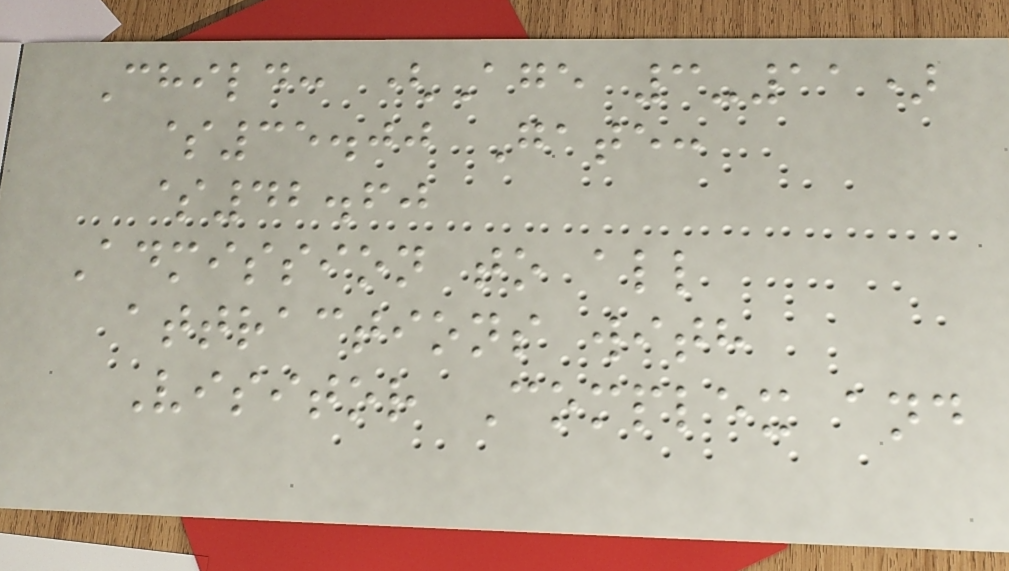Child: (Age 3-11)
$35.00 Gate:
$42.60
Admission to all
attractions with
Visitor Complex and
